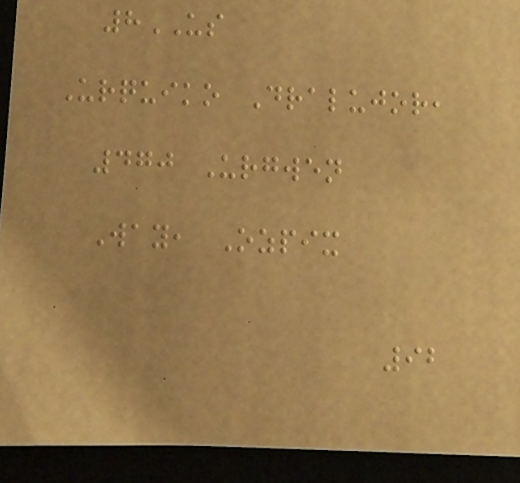8US
Urquiko Dralujor,
470 Urgwen
Way, Ozpix
92
